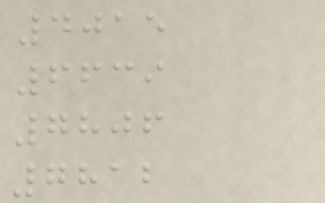4015
6639
7806
7812
